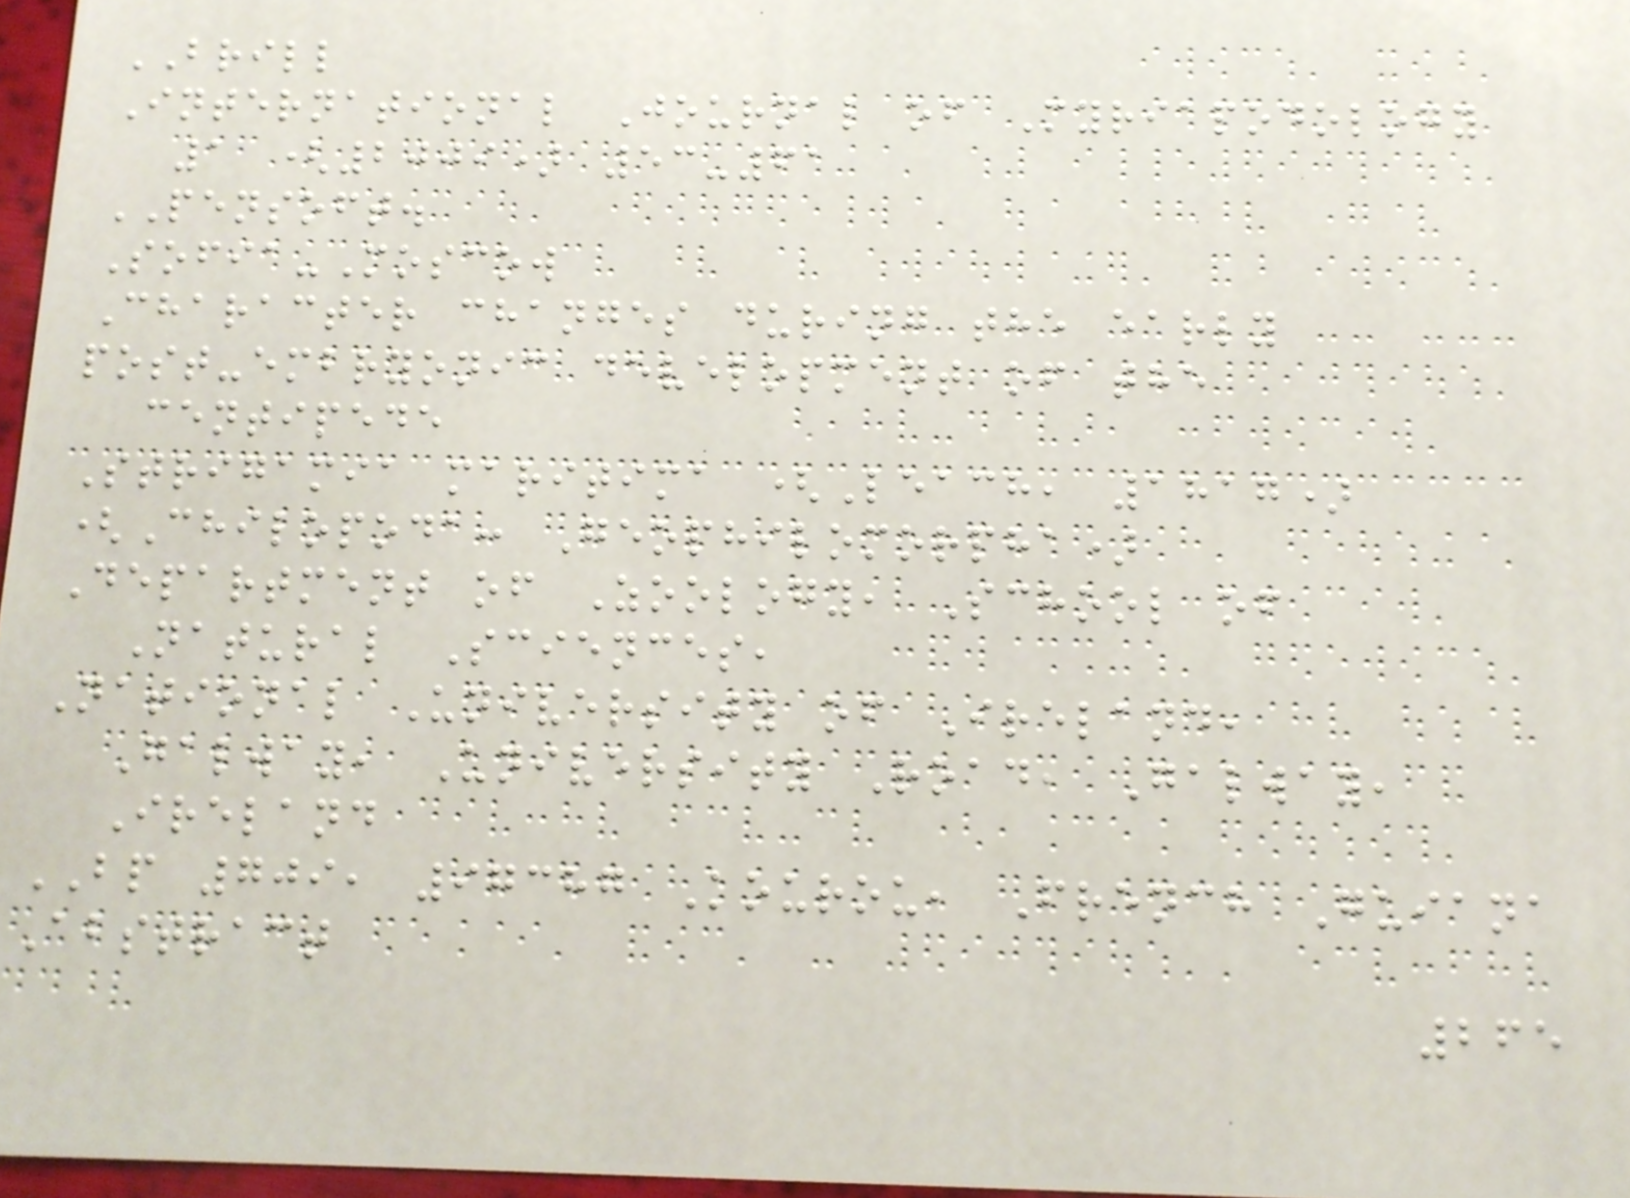BRILL
International Journal of Myriapodology
1 (2009) 53-61
PENSOFT.
Sofia-Moscow
Character changes during the early
post-embryonic development of the
centipede
Strigamia maritima (Leach, 1817)
(Chilopoda: Geophilomorpha)
Department of Zoology, School of
Natural Sciences,
National University of Ireland,
Galway, University Road, Galway,
Ireland
BP 709, 97387 Kourou, French Guiana
Abstract
265
